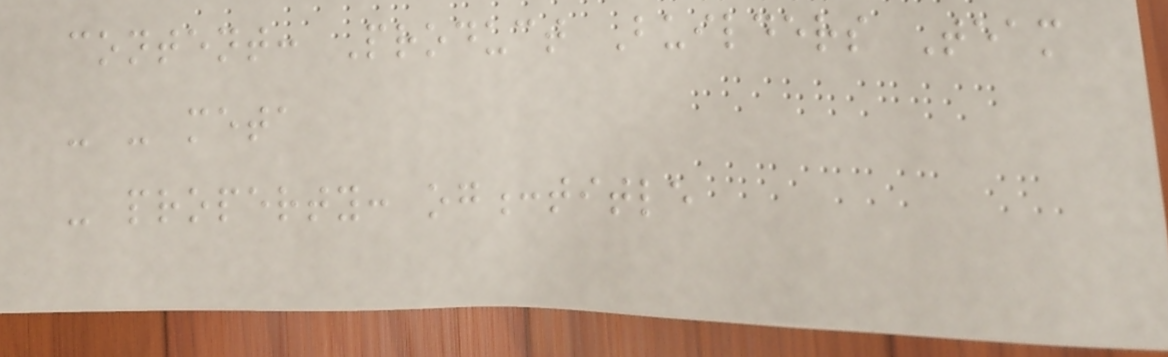content: Product Builders Team
- - meta
- property: og:title
